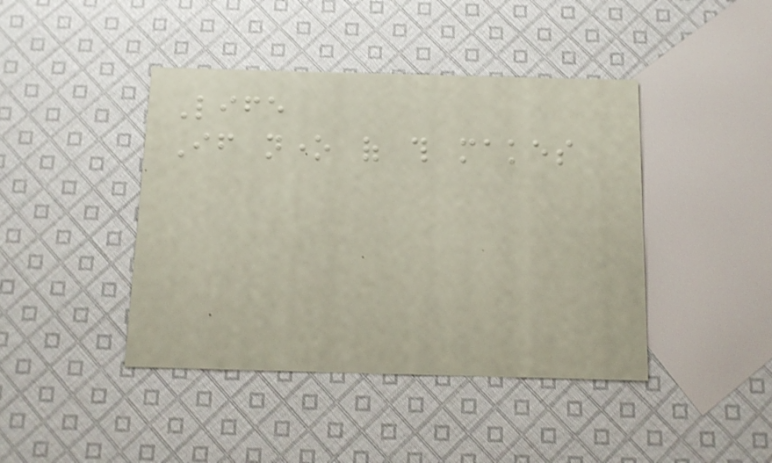Life
If none of this makes
